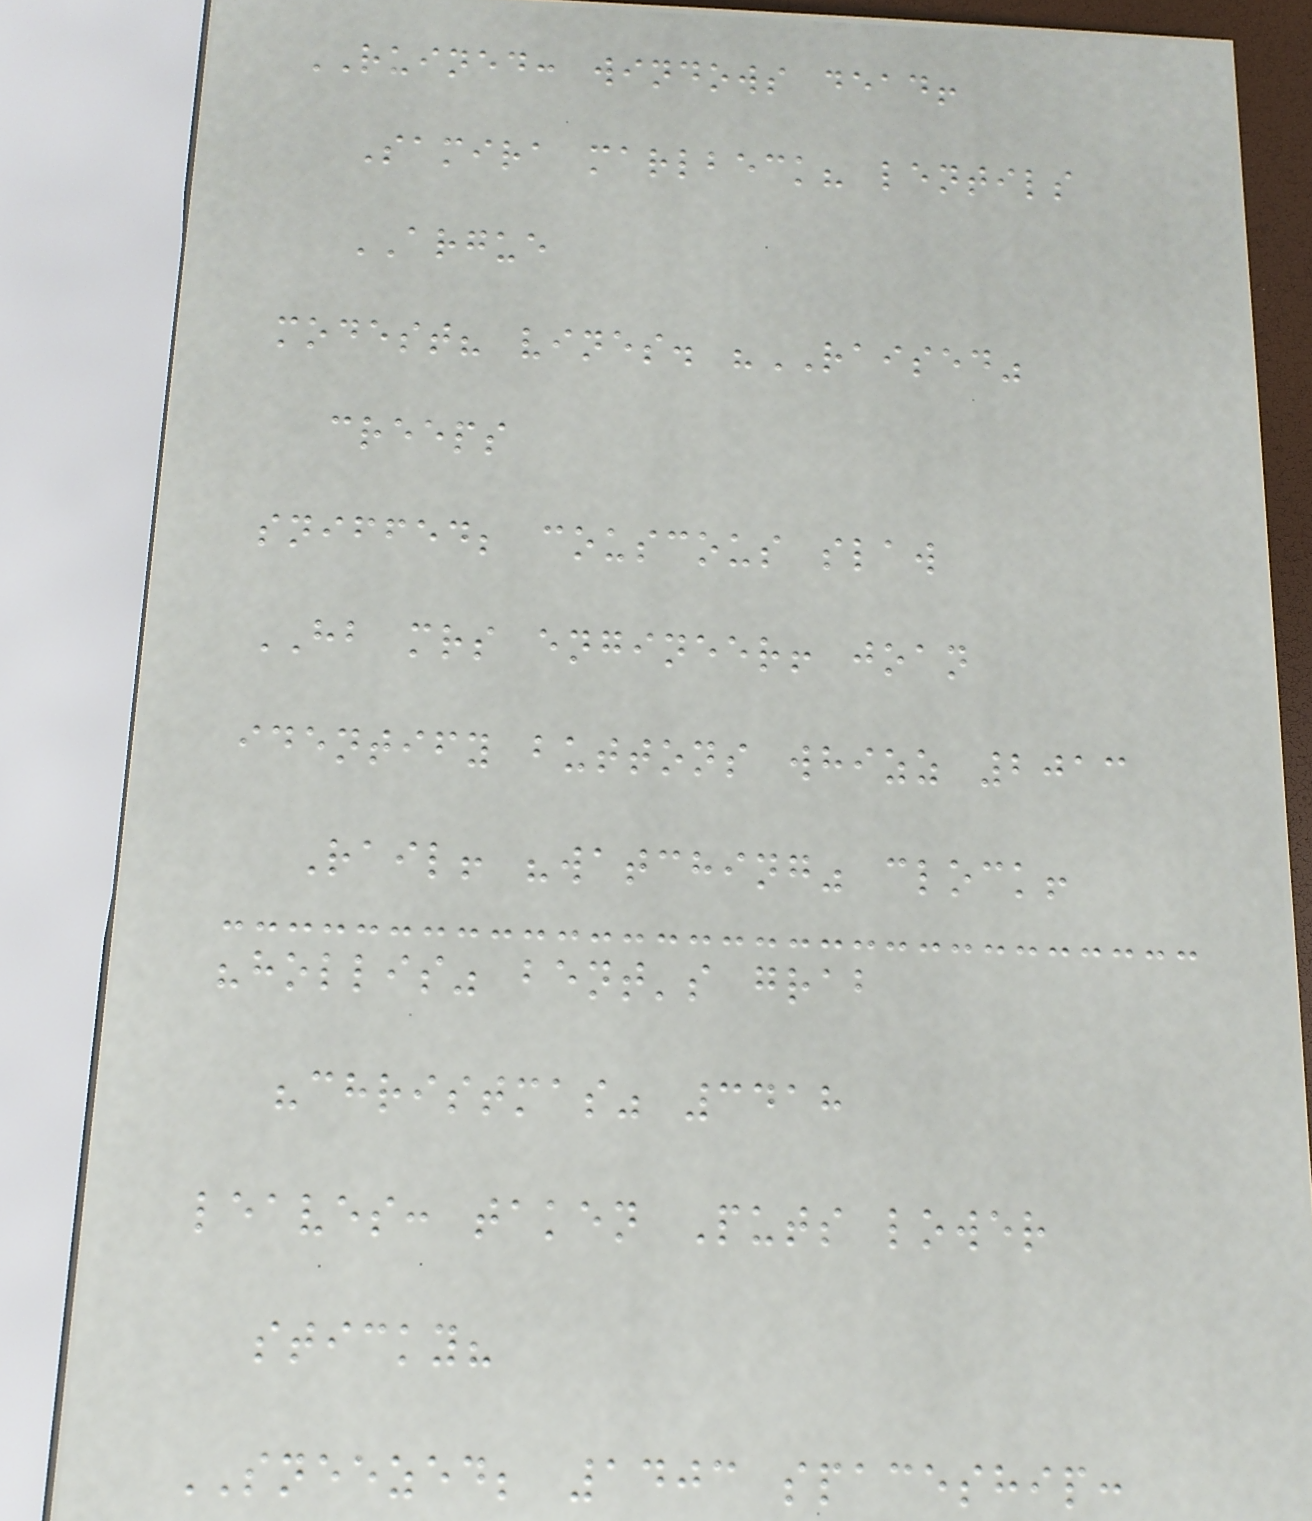RUINED: windows dead!
Samira marlbeck? lentils
ARGUE
modest? vines. "RAISED"
creeps
sniffed; couscous slaw
HB mrs engineer! joan
identify buttons whizz 2013
Rail! "watching" clock!
"hollis" bent's grab
"christmas" 3418
leaves: taken Puts lower
sticky?
SNEEZED; 1403 spaceship:
